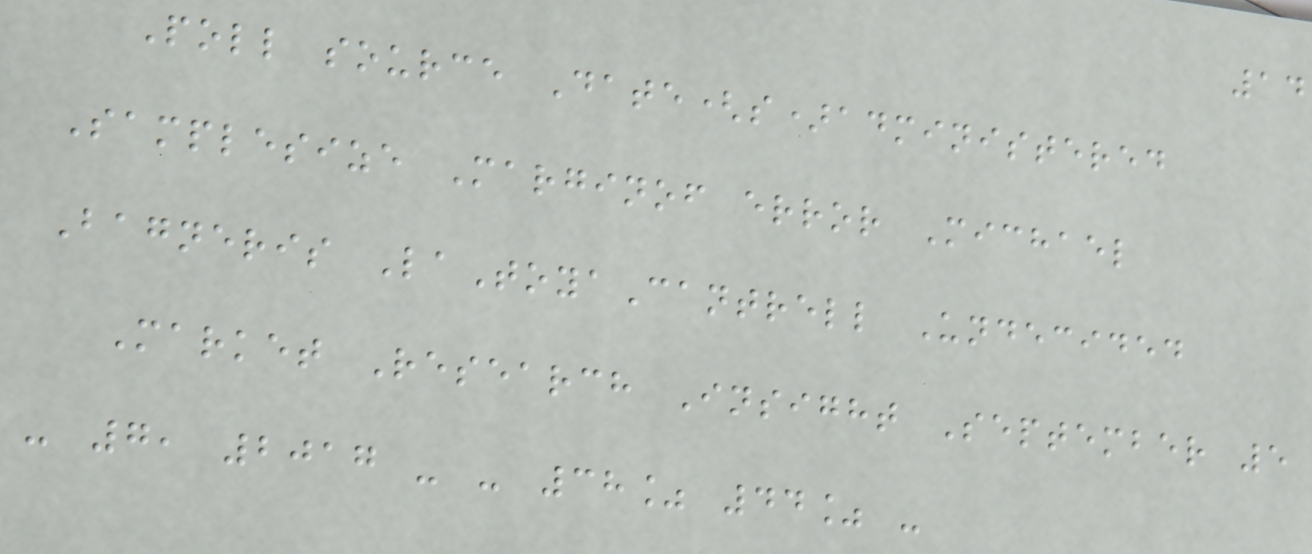14
Poll source Date(s)administered
Samplesize Marginof error Michael
Bagneris LaToyaCantrell Undecided
Market Research Insight September 5
- 7, 2017 - - 38% 44% -
